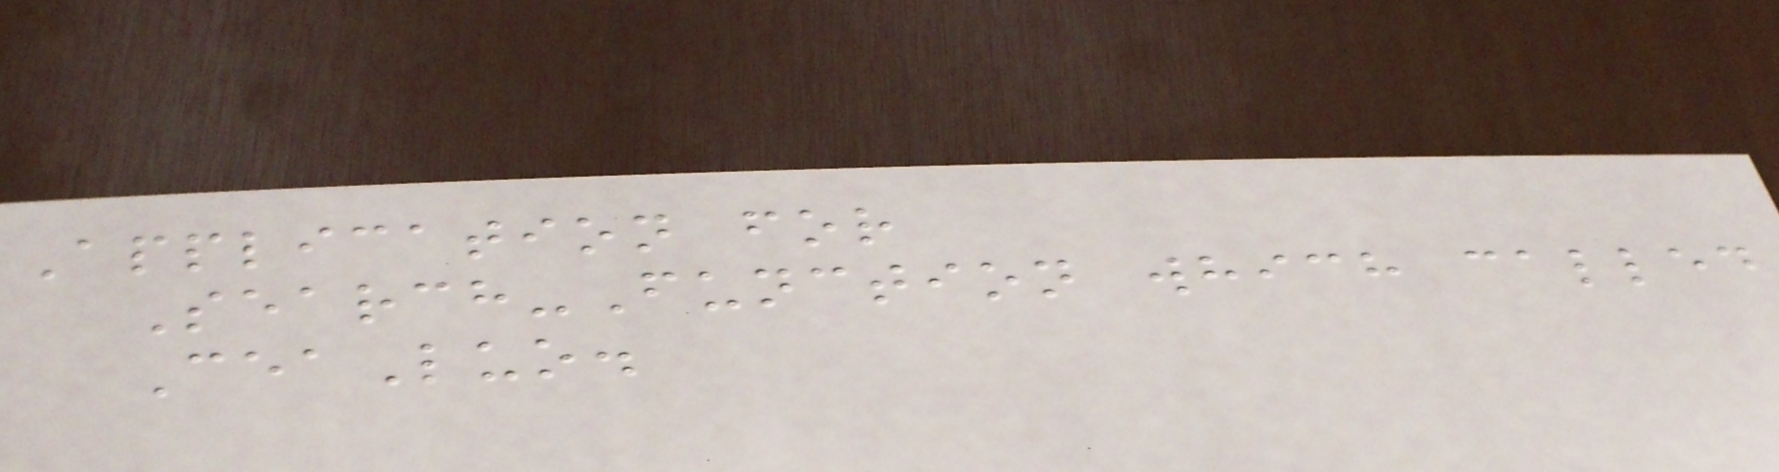Application for
Search-Function which called
CeaLuo.
